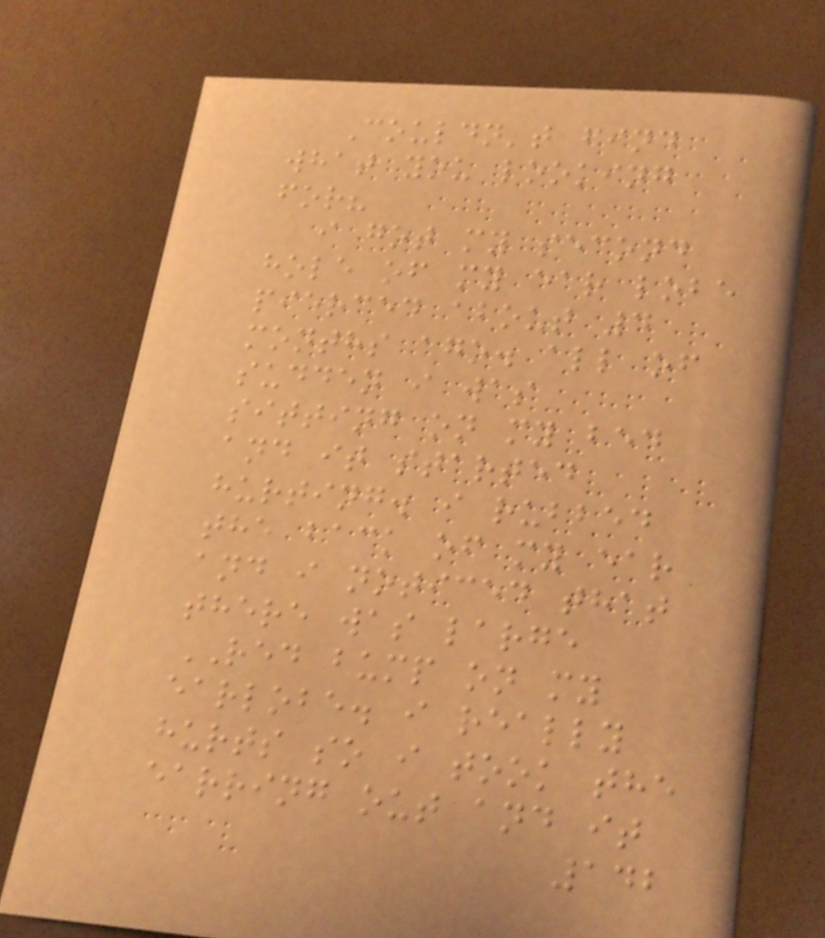Couldn't find
what you looking
for?
i got my second
hole of my ear lobe
pierced about 4
months ago. all of
sudden i was
sitting on my bed
and it started
hurting. i rubbed
the back of my ear
and i noticed that
there was large
RED bump on my
earlobe. i really
hurts so i took the
earring out and it
142
